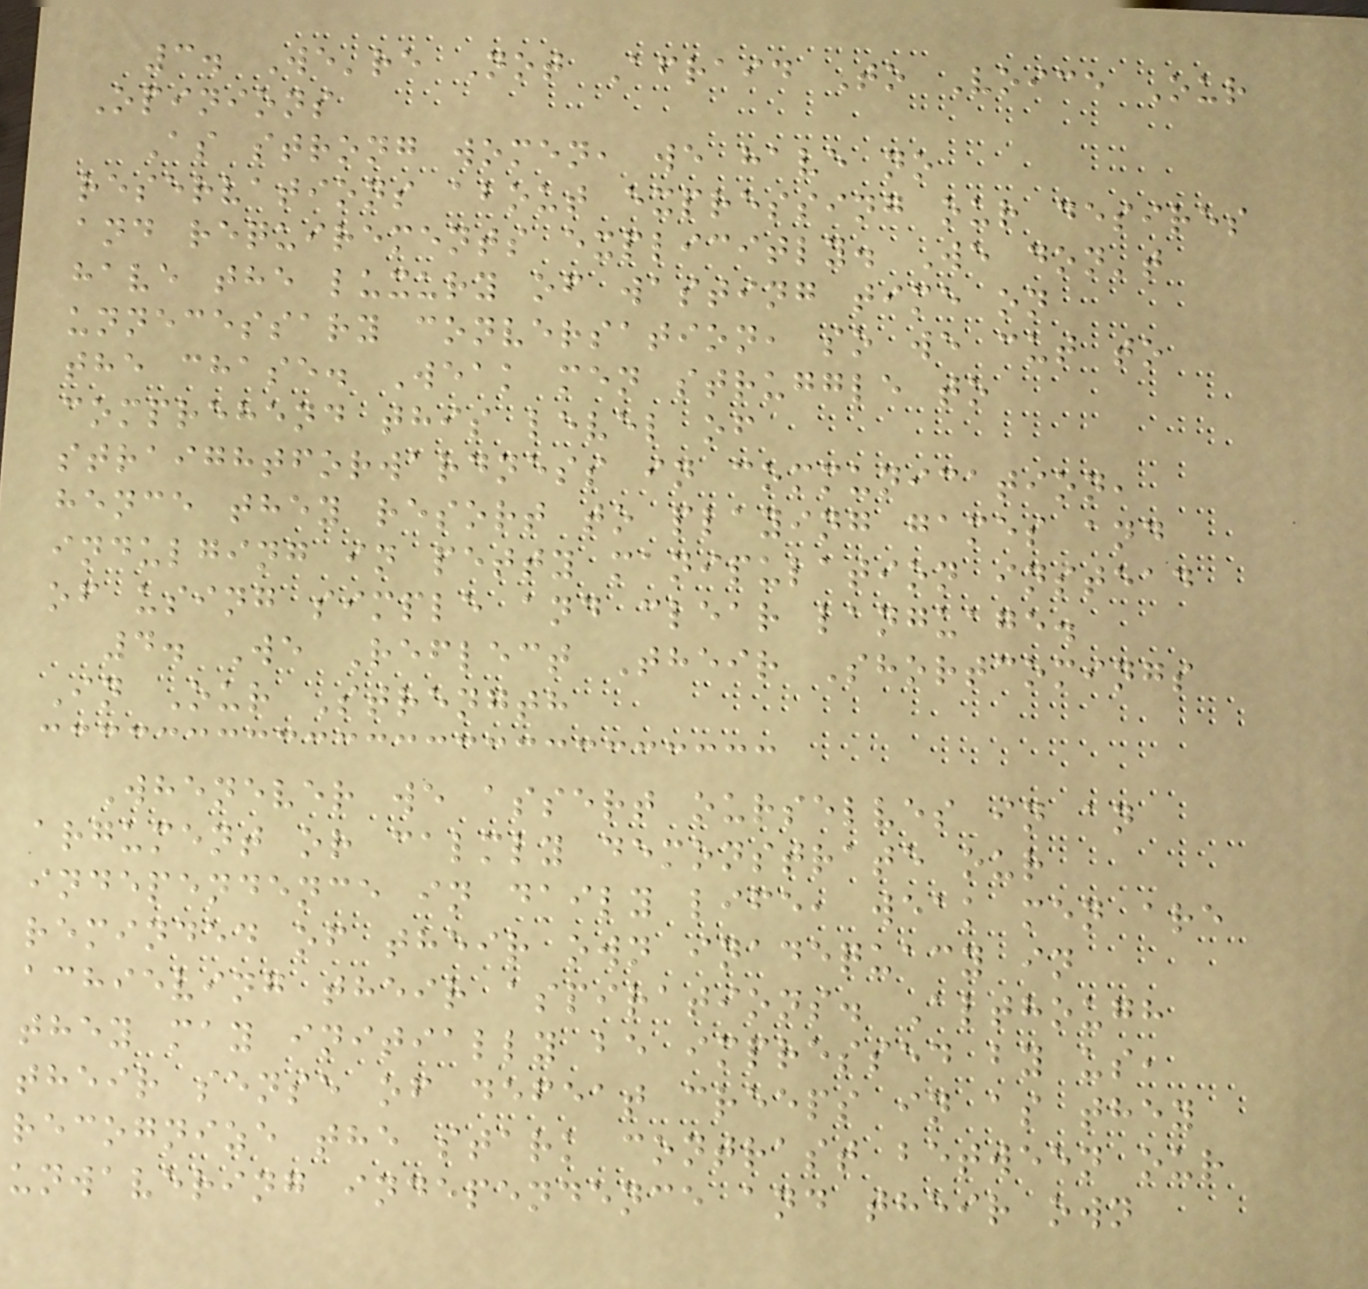3. We're Not Afraid To Voice Our
Opinions
As strong women, we have no
reservations about expressing our desires
and requirements explicitly. We don't
have the luxury of wasting time on
unnecessary conversation, so we cut to
the chase. Weak men struggle to
comprehend this level of
straightforwardness in communication,
hence they resort to playing games and
indulging in petty manipulation instead
of using simple and clear language.
4. We Reflect Their Shortcomings
In Our Strength
Whenever we assert ourselves in an
argument or calmly demonstrate our
independence in daily life, weak men are
reminded of their own inadequacy in
achieving their aspirations. Although
they may initially be impressed by us,
their sense of defeat creeps in as they
recognize the stark contrast between our
unwavering independence and their own
